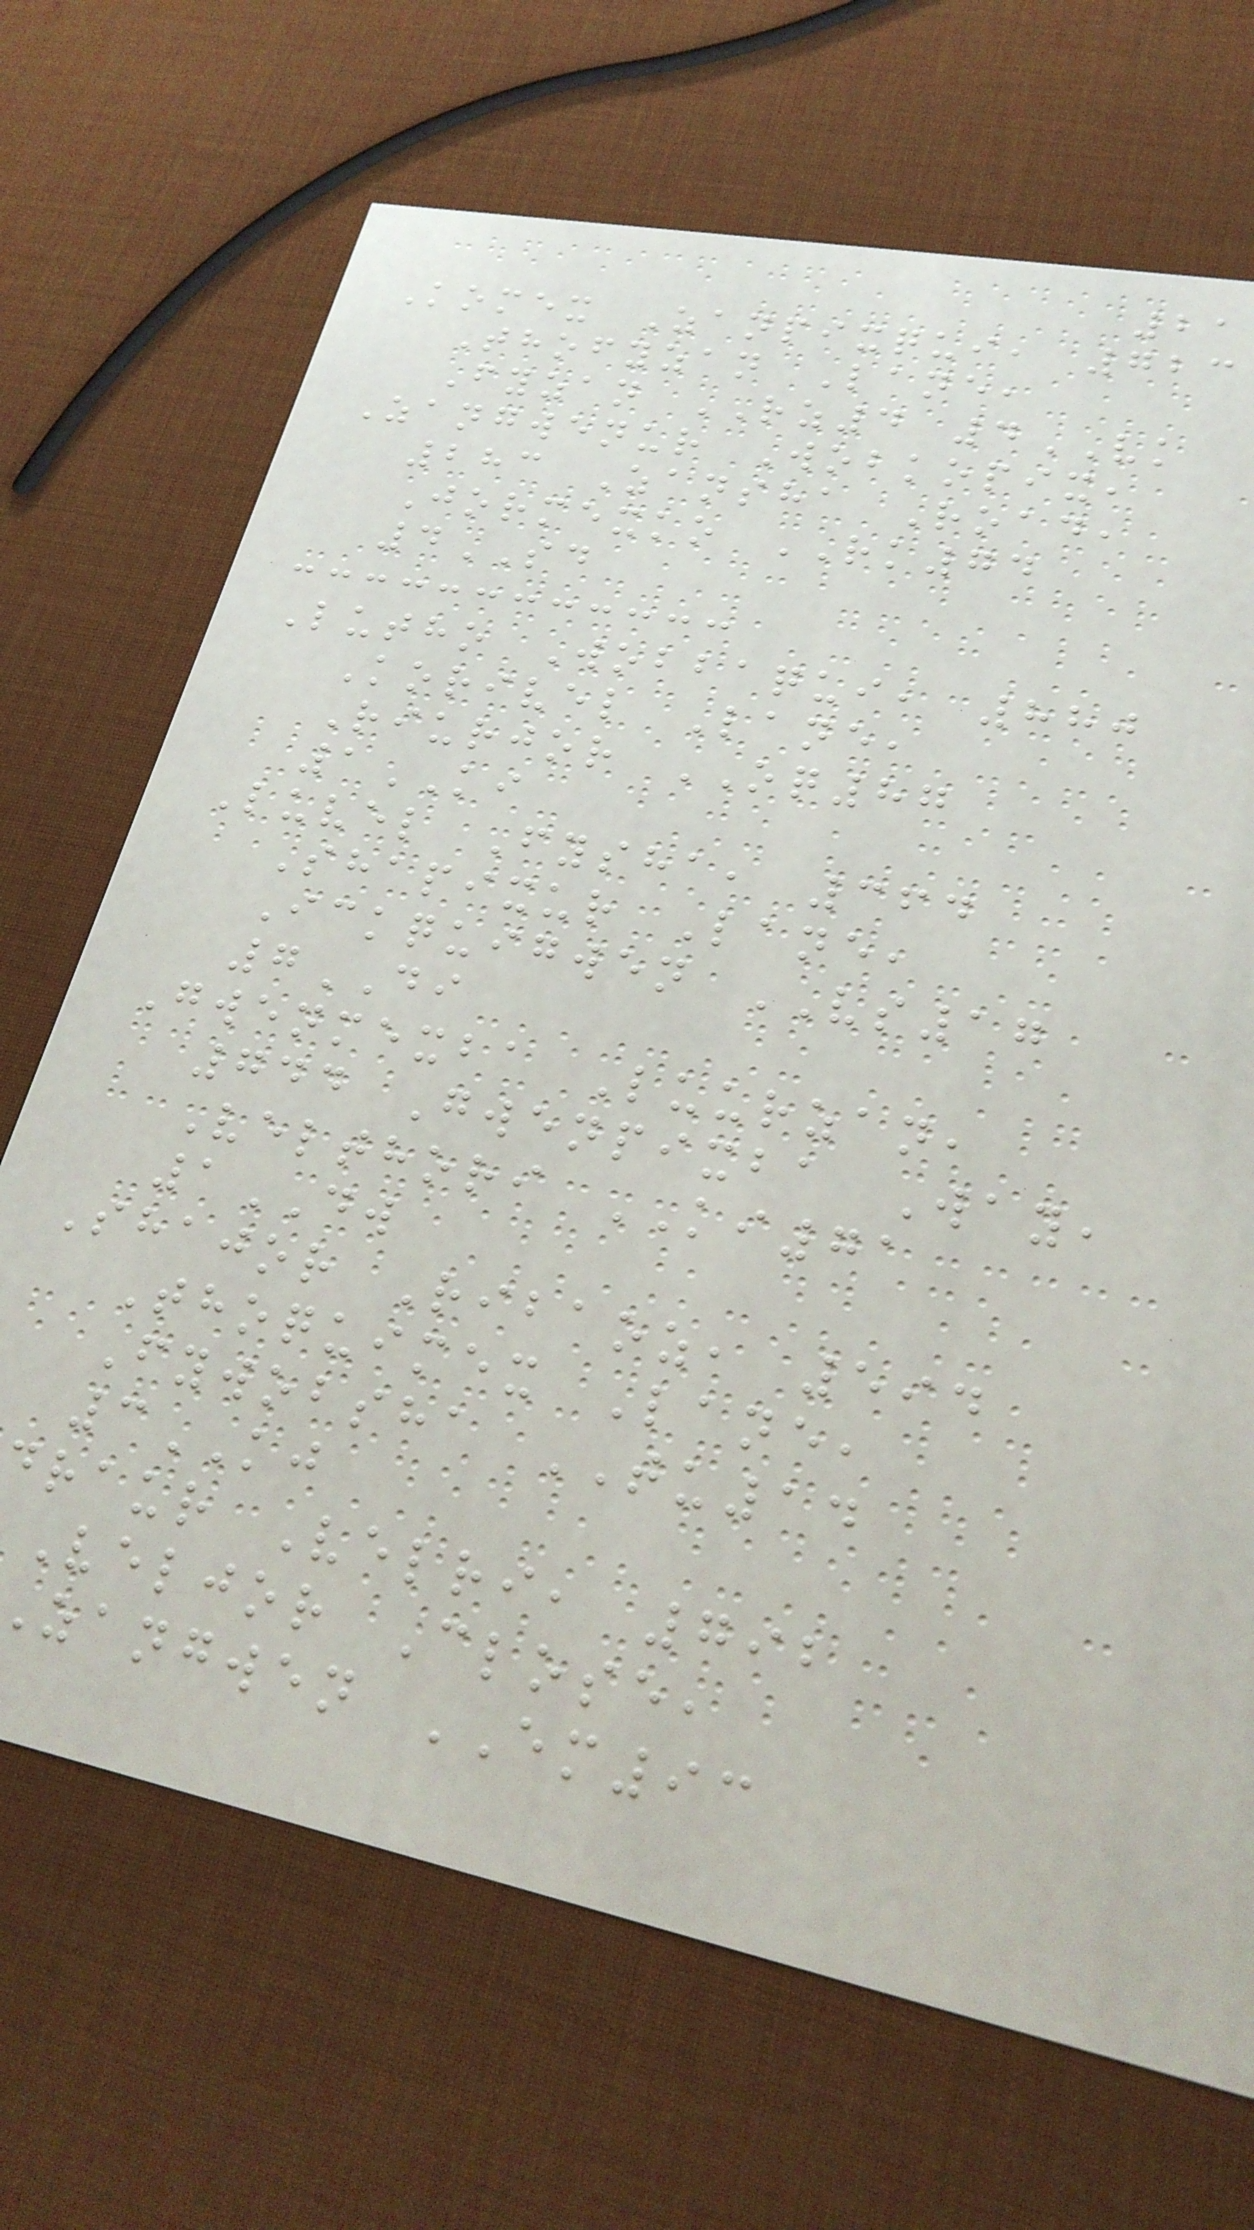Komex Zanpixqui, 723
Thofyzan Lane,
Fyzan RZ4 4VK
Zangwenur Wobkopix,
283 Zansha Road,
Jormexko RK74
4SD
Lutho Wobbaqui, 880
Korivel Lane,
Riurjor OQ87
1KI
Luvel Fysha, 364
Shapixur Lane,
Ickquigwen VS17
7DI
Gwenmexba Luurzan,
744 Gwenpixba Way,
Velthori KI71
1DW
Shajor Ribaoz, 594
Thoquimex Lane,
Fywobsha TU14
3KJ
draur Velri, 792
Veljor Close,
zangwen EM93
